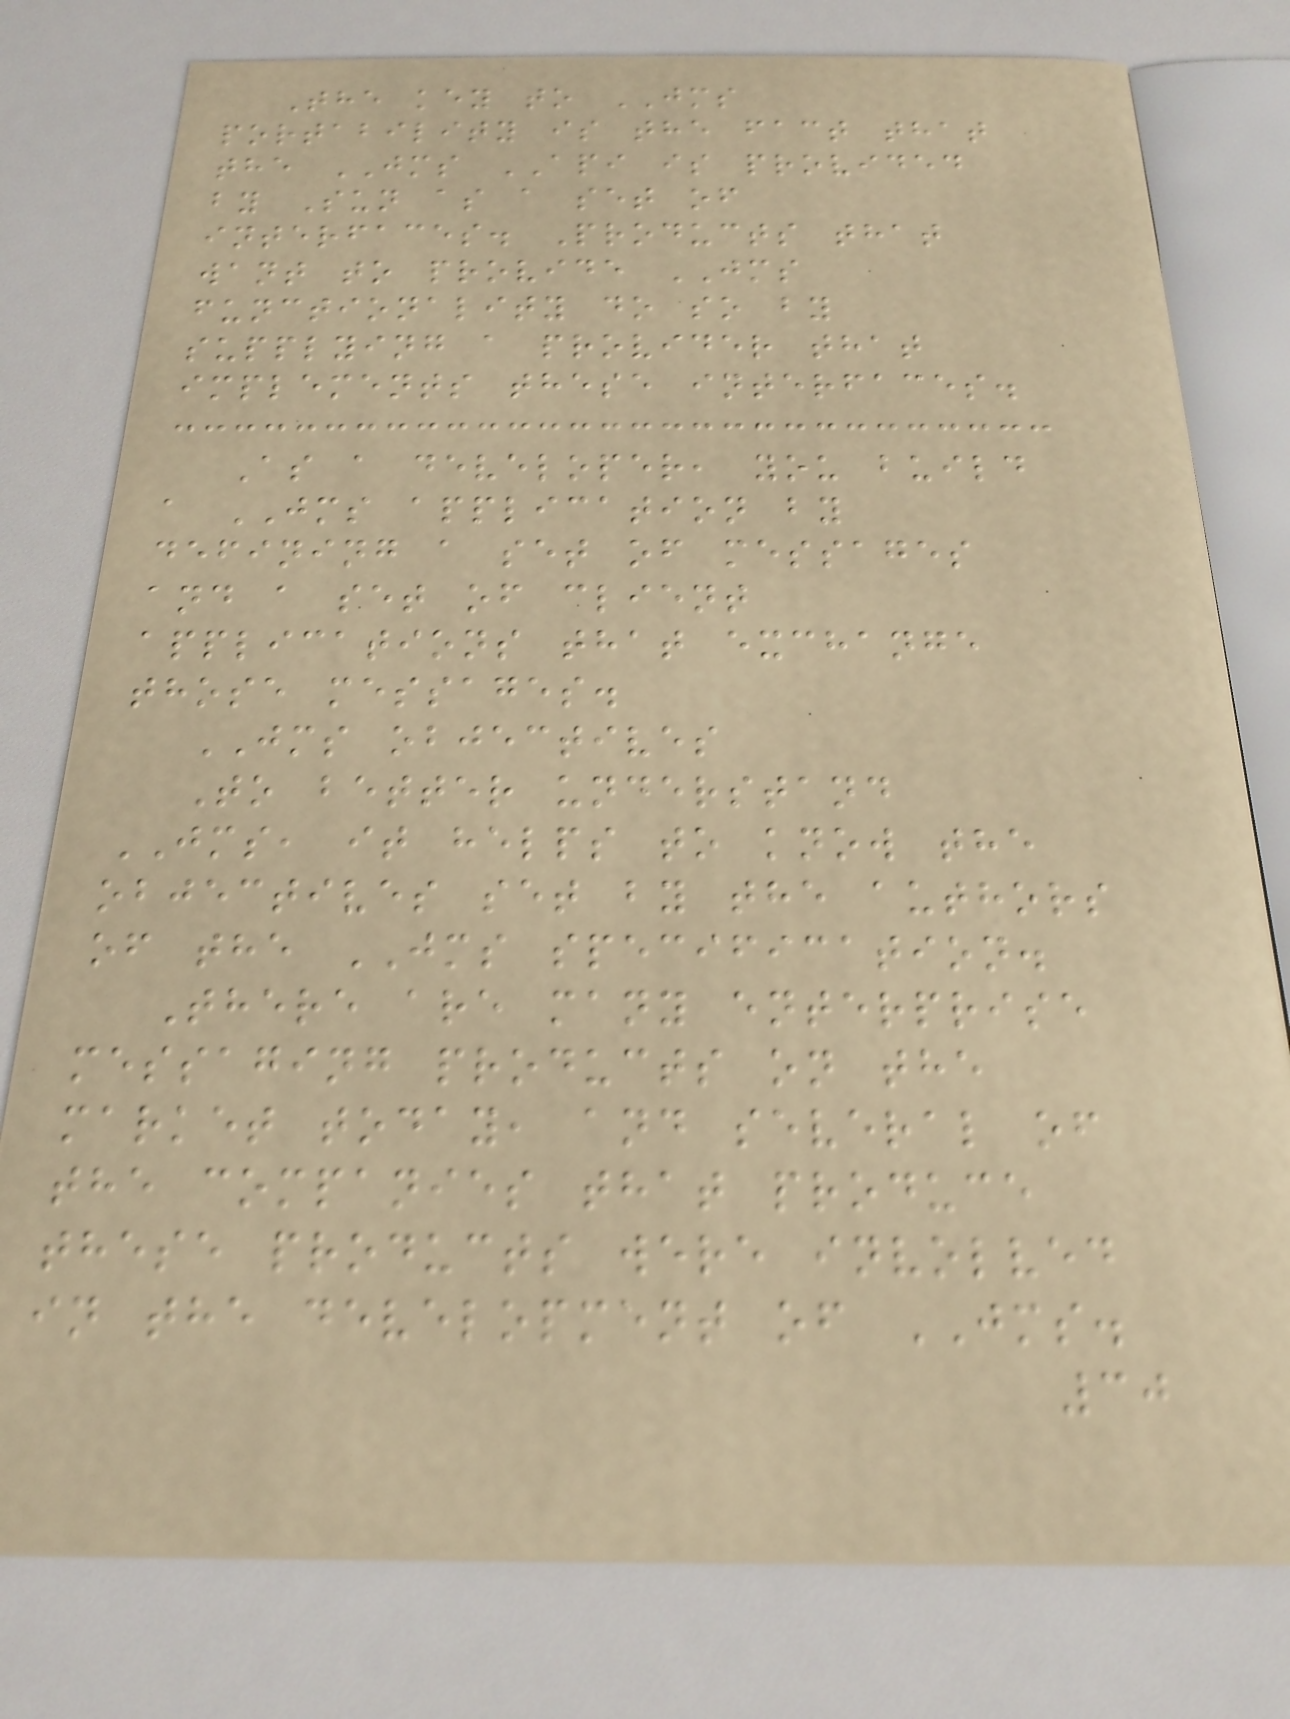The key to JMS
portability is the fact that
the JMS API is provided
by Sun as a set of
interfaces. Products that
want to provide JMS
functionality do so by
supplying a provider that
implements these interfaces.
As a developer, you build
a JMS application by
defining a set of messages
and a set of client
applications that exchange
those messages.
JMS objectives
To better understand
JMS, it helps to know the
objectives set by the authors
of the JMS specification.
There are many enterprise
messaging products on the
market today, and several of
the companies that produce
these products were involved
in the development of JMS.
30
